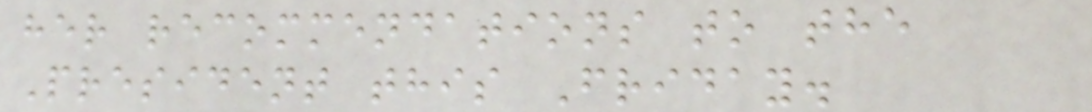her recommendations to the
President this Friday.
